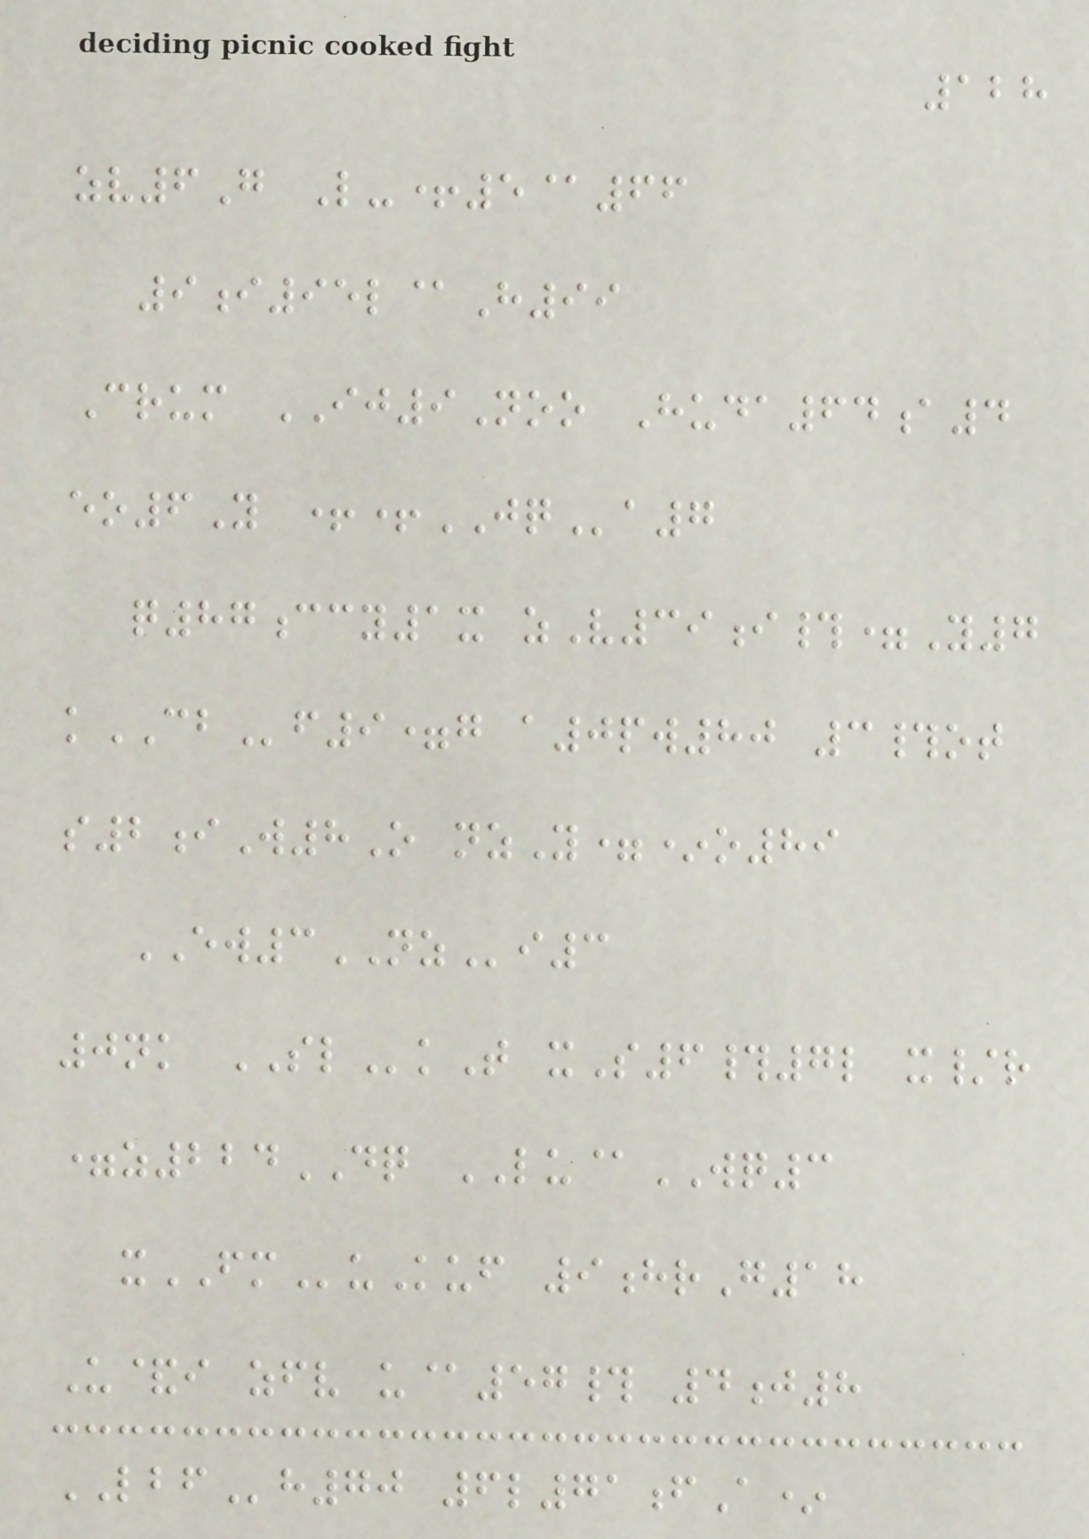128
zv6G L-+5@66
9i95l@H99
Crum IJ9Noo Huda64a4
eo6Y ++JQa7
q87ccy1x zV39i#=Y7
kCBf9=g a0pw80 3#ot
s2iW8O nzY=*o89
EW3NZi3
0nk SLkT xS6#7l x/r
=z224DQ LU@WQ3
xFMuKuf 9hrG18
U&i zfv u@57# 4j8
LBFh70 6l71fA*
